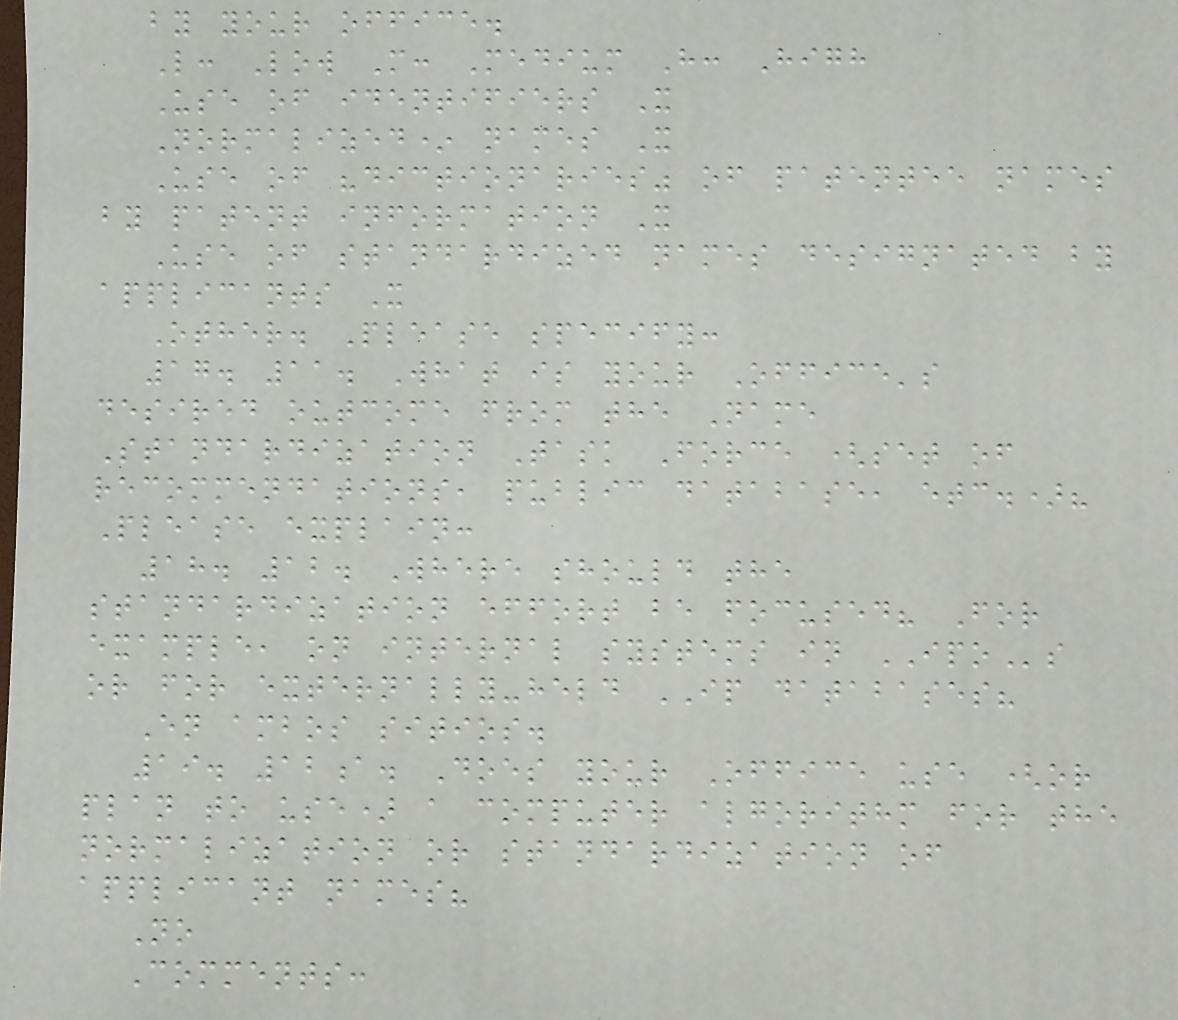by your office.
L: Low M: Medium H: High
Use of identifiers X
Normalized* names X
Use of "dictionaries" of patentee names
by patent information X
Use of standardized names designated by
applicants X
Other. Please specify:
17. 11. What is your Office's
desired outcome from the Name
Standardization Task Force (set of
recommendations, public database, etc.)?
Please explain:
18. 12. Where should the
standardization effort be focused? For
example, on internal systems in IPOs
or for externally-held IP databases?
En ambos sitios.
19. 12a. Does your Office use (or
plan to use) a computer algorithm for the
normalization or standardization of
applicant names?
No
Comments:
